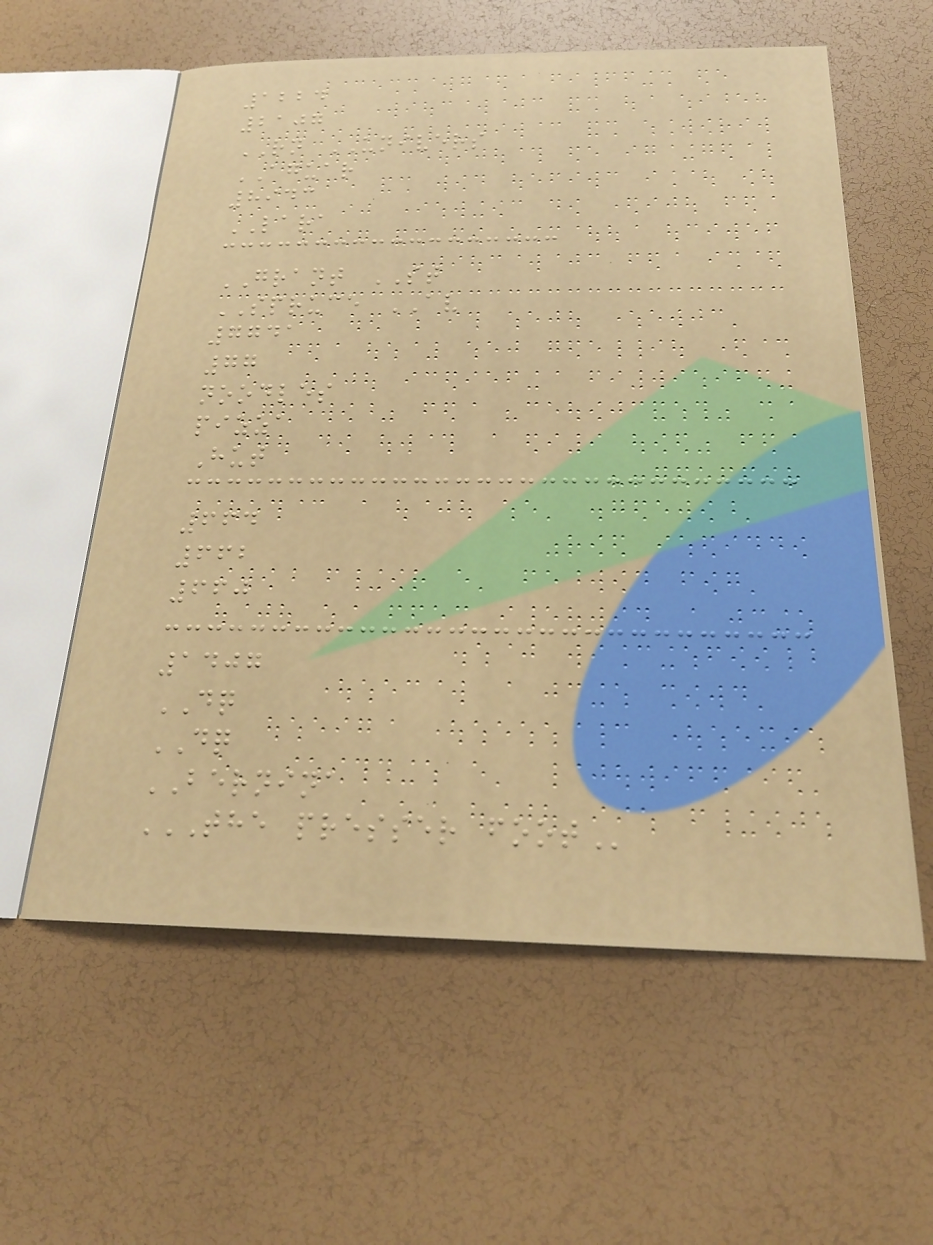1224
2107
RN UNIVERS
AGUAR
8943
LARA
GRANT ST
SPRUCE AV
7741
77
noodles
pizza
Hut
664
662
660
1407
DQ
DQ
BERNINA
THE PRESSER FOOT
